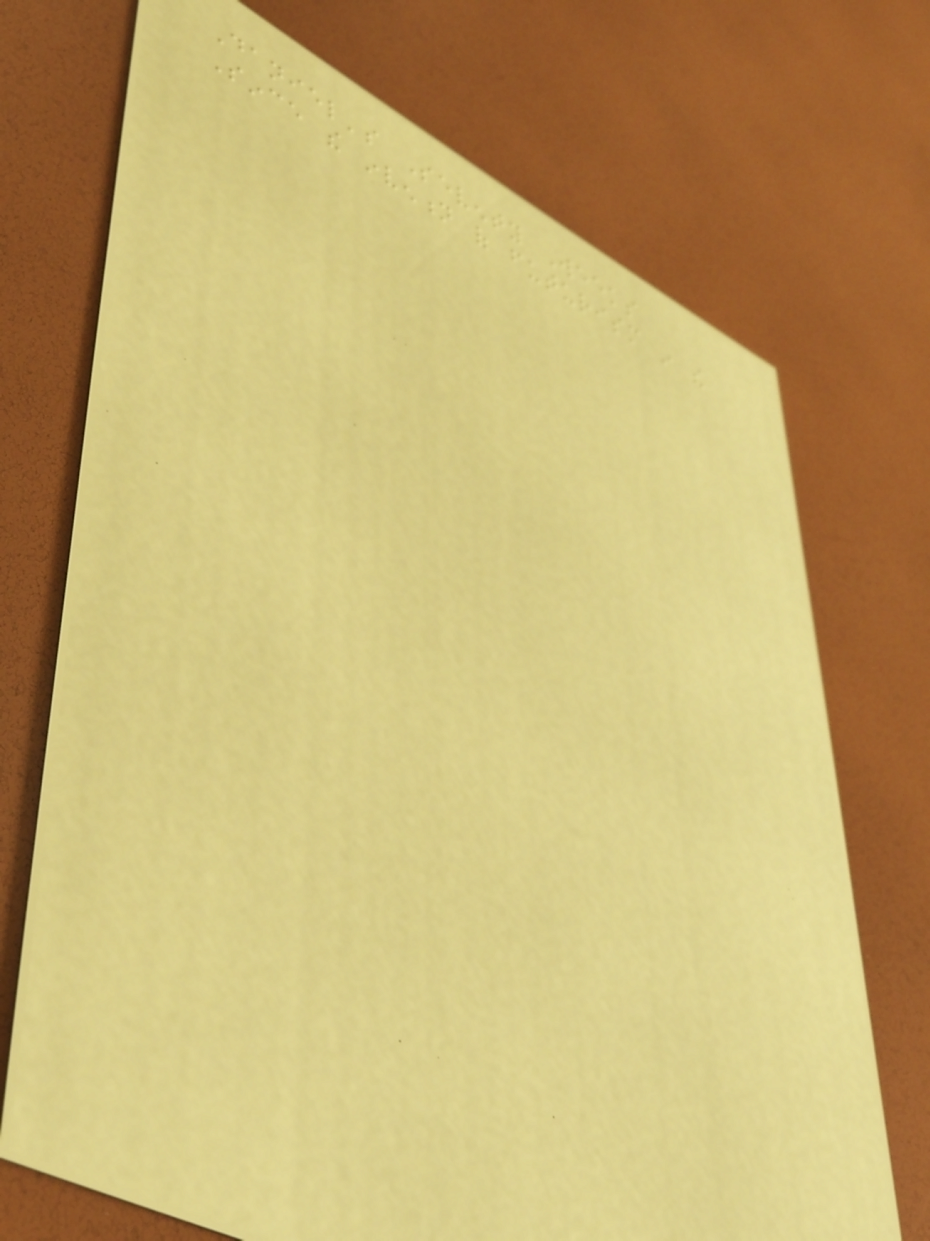Daniel's Seventy Weeks
Since the invention of futurism in the
